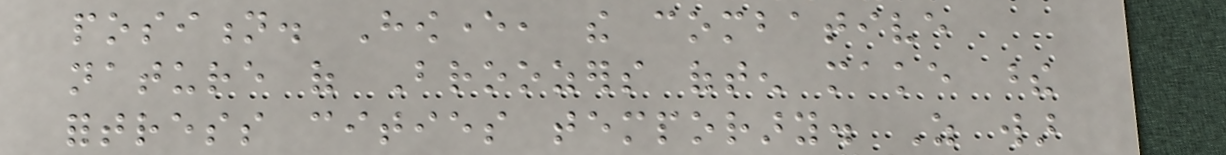position. However, the combative
nature of Broozers often make these
fortress cities temporary. As war
